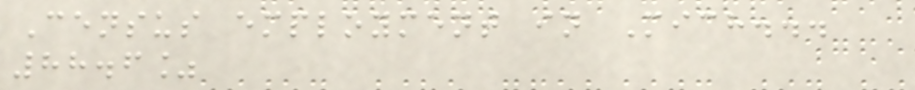Census employment in Mich...
88.6%
